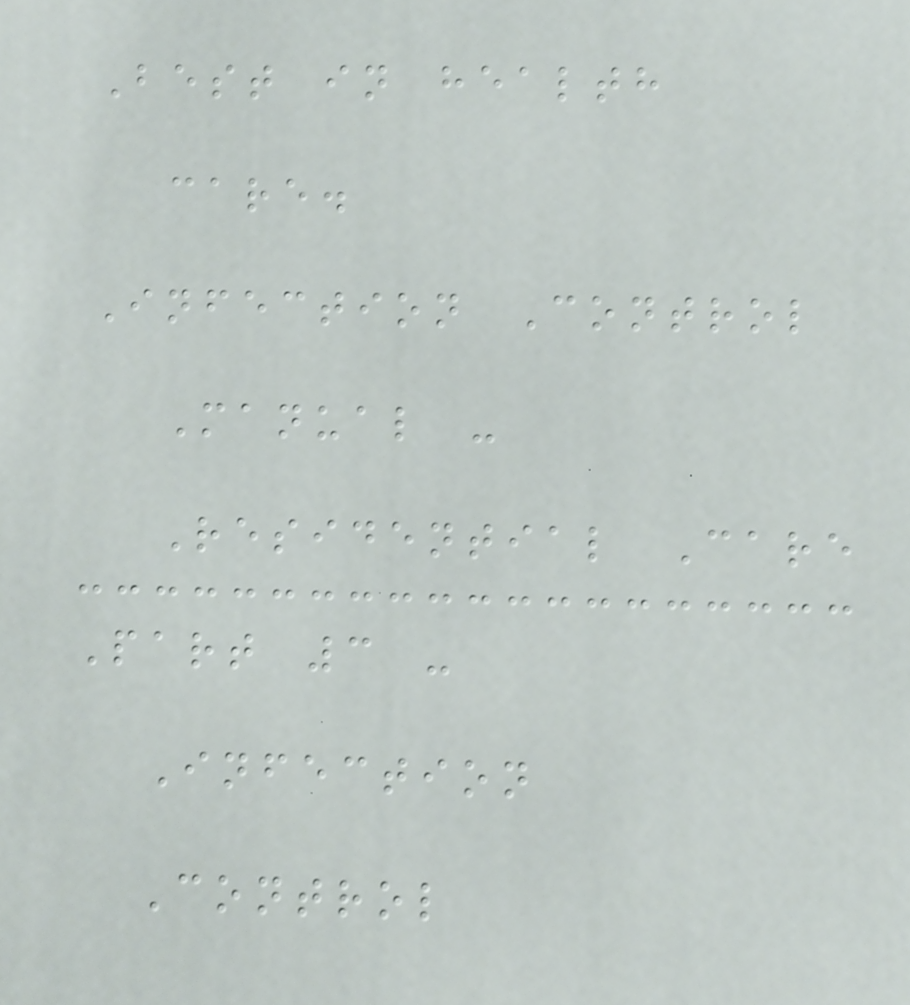Best in health
care.
Infection Control
Manual -
Residential Care
Part 3 -
Infection
Control
